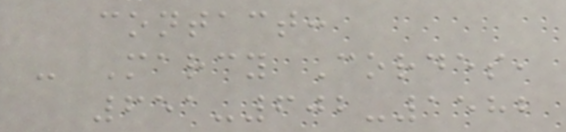contact:
- Marcy Cordes,
651-602-1582
